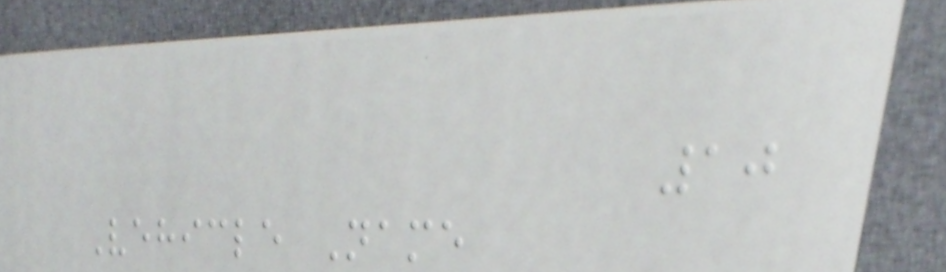10
Vehicle Name
